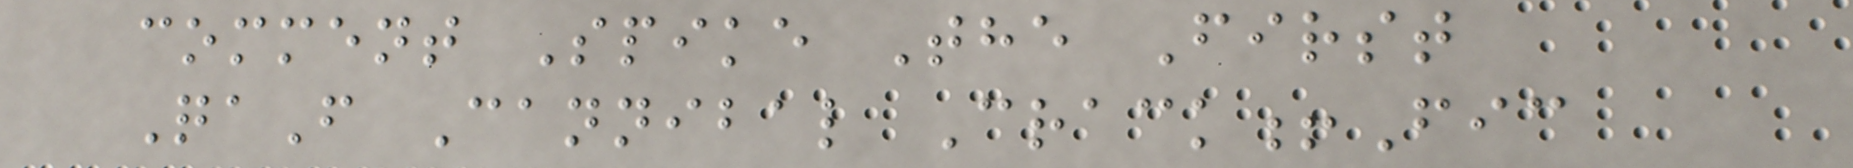comment Spike The First
QaF Cannibal Crack!Fic
